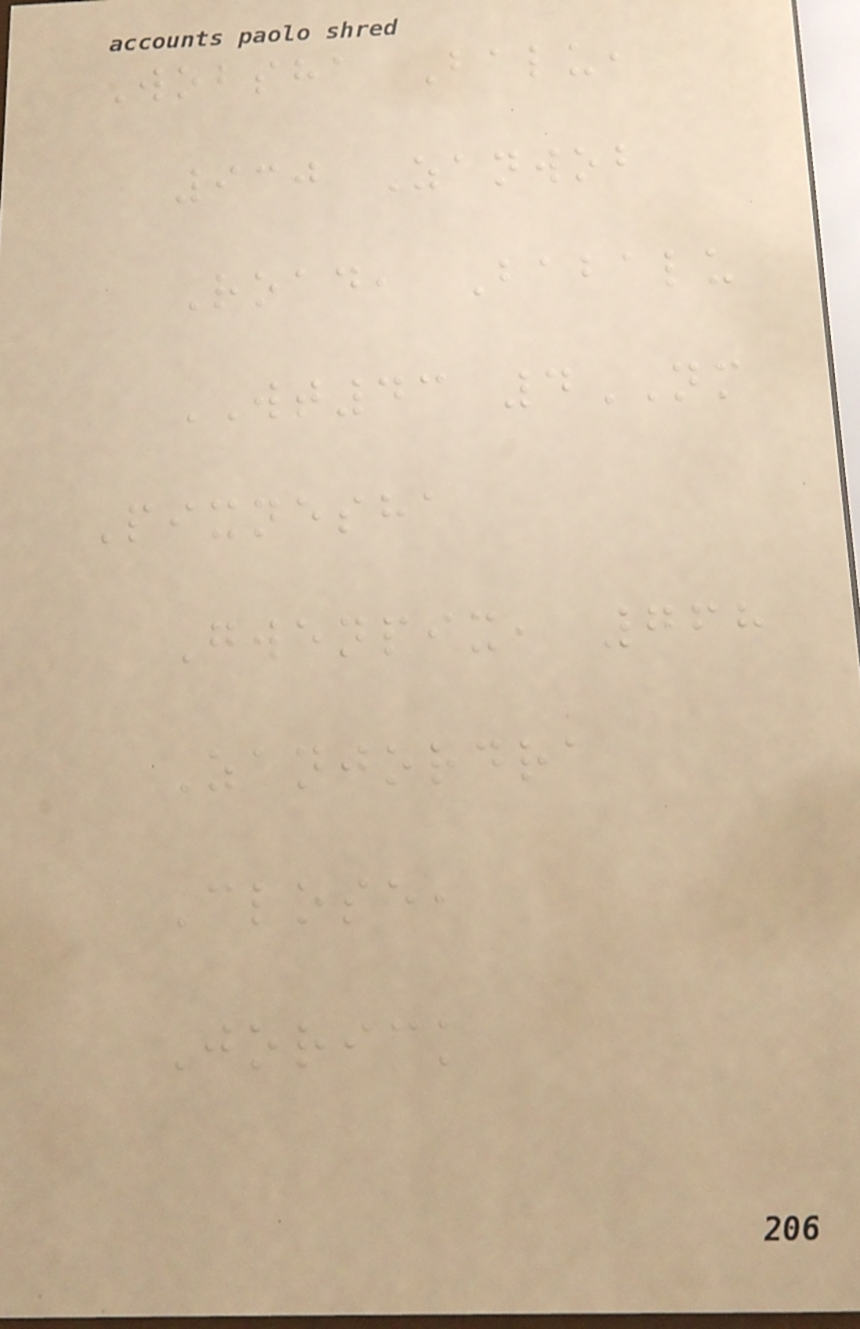Wobsha Balu,
930 Zanwob
Road, Babalu
WT43 4NM
Pixnesha
Gwenpix, 768
Zanjordra
Close,
Jorick
